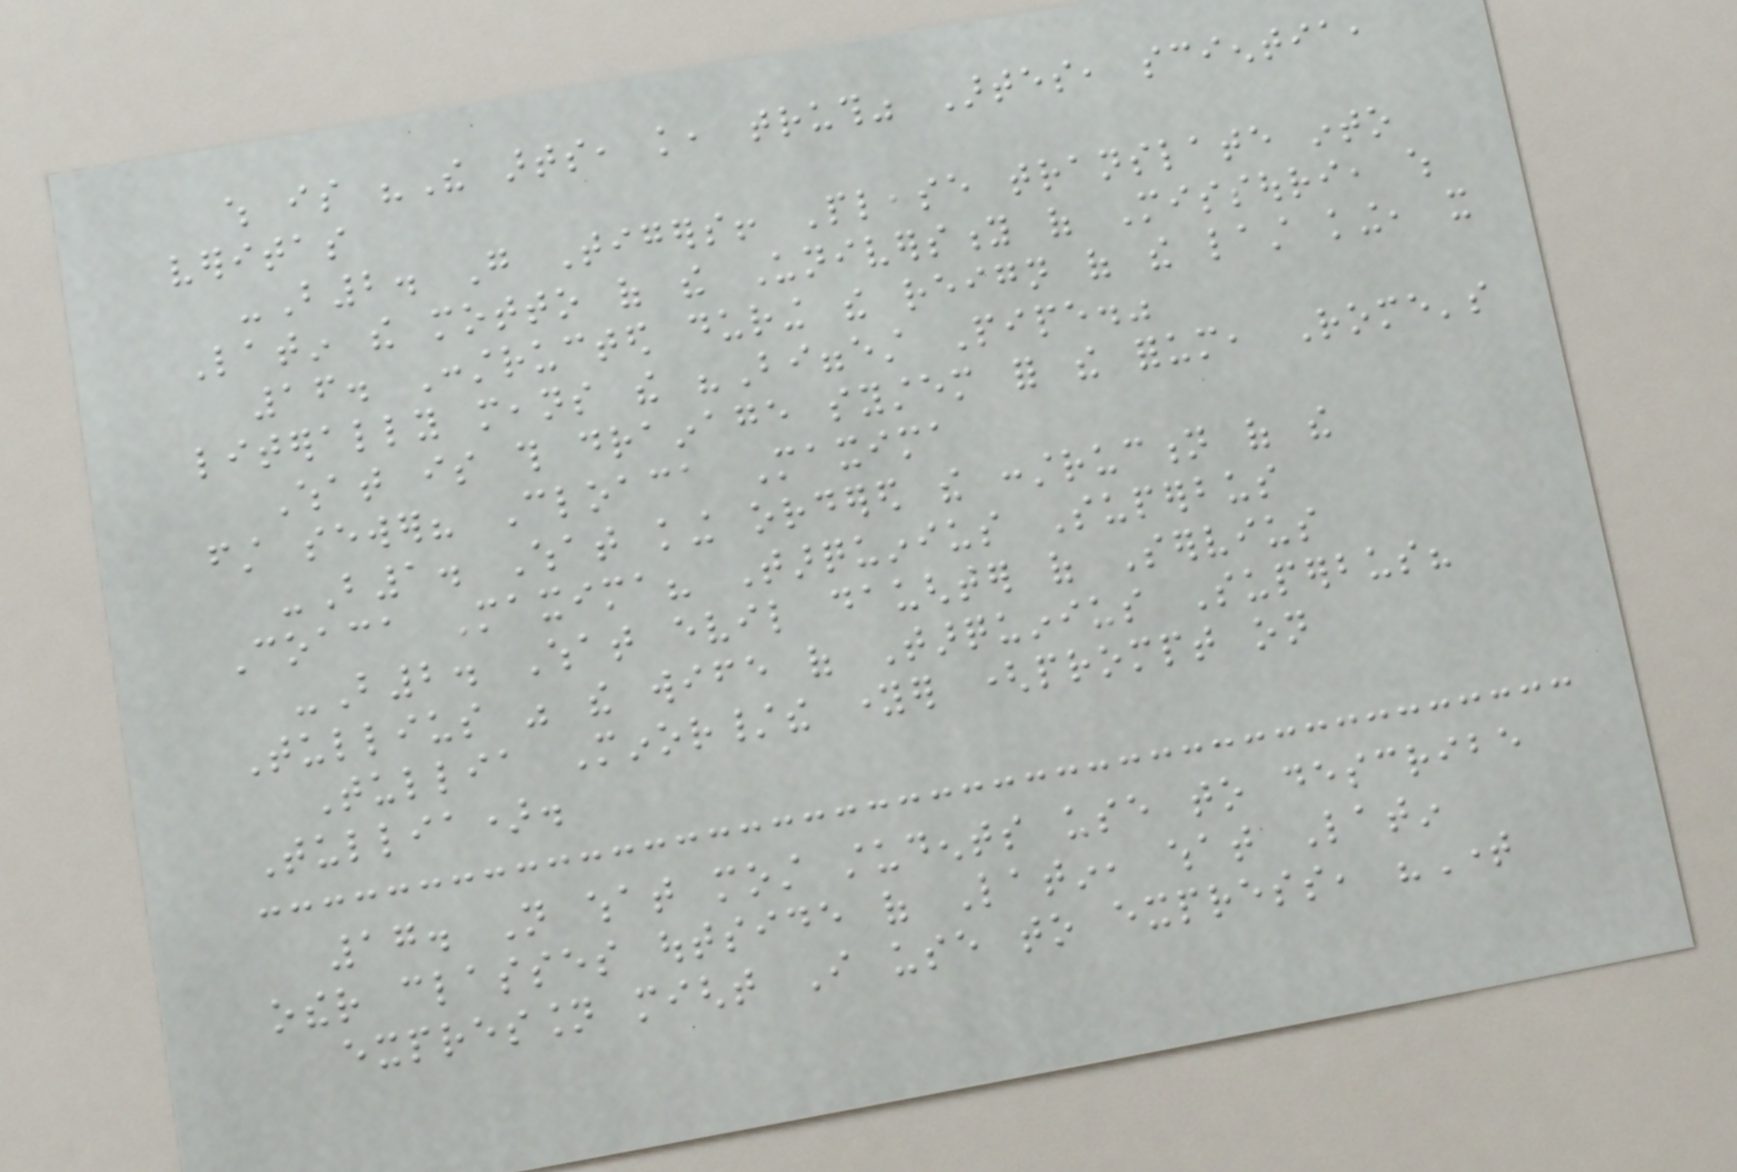which is "The arts, knowledge, truth" Artes, scientia,
veritas
-B2. Go Tigers! Please translate into
Latin the motto of the University of Missouri, which
16. Constructed during the reign of the last king, it
literally means the "Biggest Pipe."
What is this drainage system for the forum, Rome's
first sewer? Cloaca Maxima
-B1. What king ordered the construction of the
Coaca Maxima? Tarquinius Superbus
-B2. What evil daughter of Servius
Tullius was the wife of Tarquinius Superbus?
Tullia Minor/the younger (prompt on
Tullia).
17. Not what most students use to describe
other classes outside of Latin, what Latin
expression might I use to express, "Time
